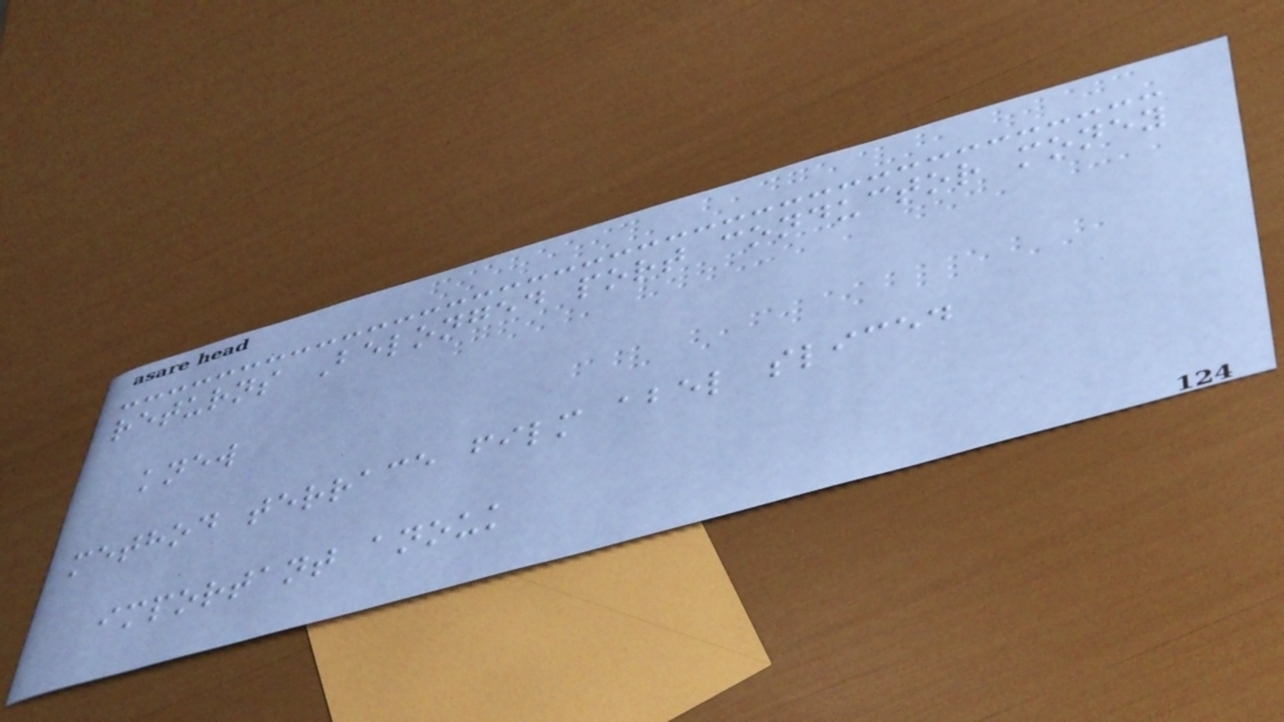returns Belonged port conductor money
knew
method terrace film abel sliced
important anouk
